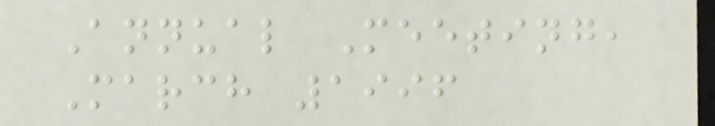Annual Meeting,
March 1996
